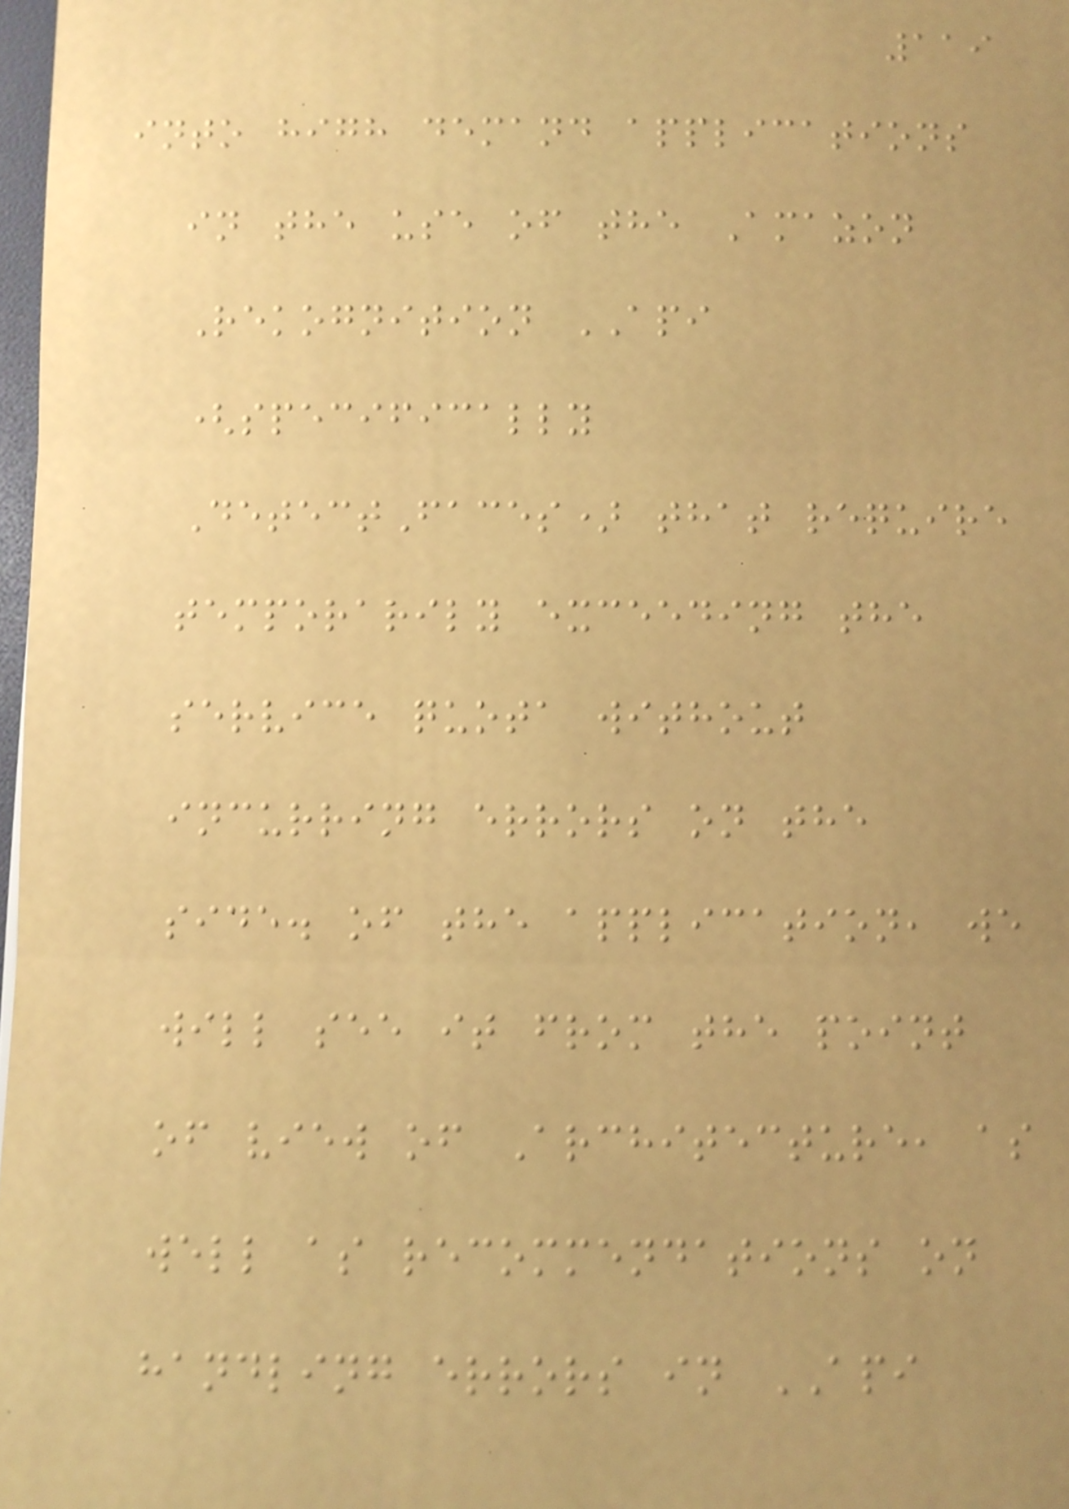119
into high demand applications
in the use of the Amazon
Rekognition API
(specifically
DetectFaces) that require
temporarily exceeding the
service quota without
incurring errors on the
side. of the application, we
will see it from the point
of view of Architecture, as
well as recommendations on
handling errors in API
